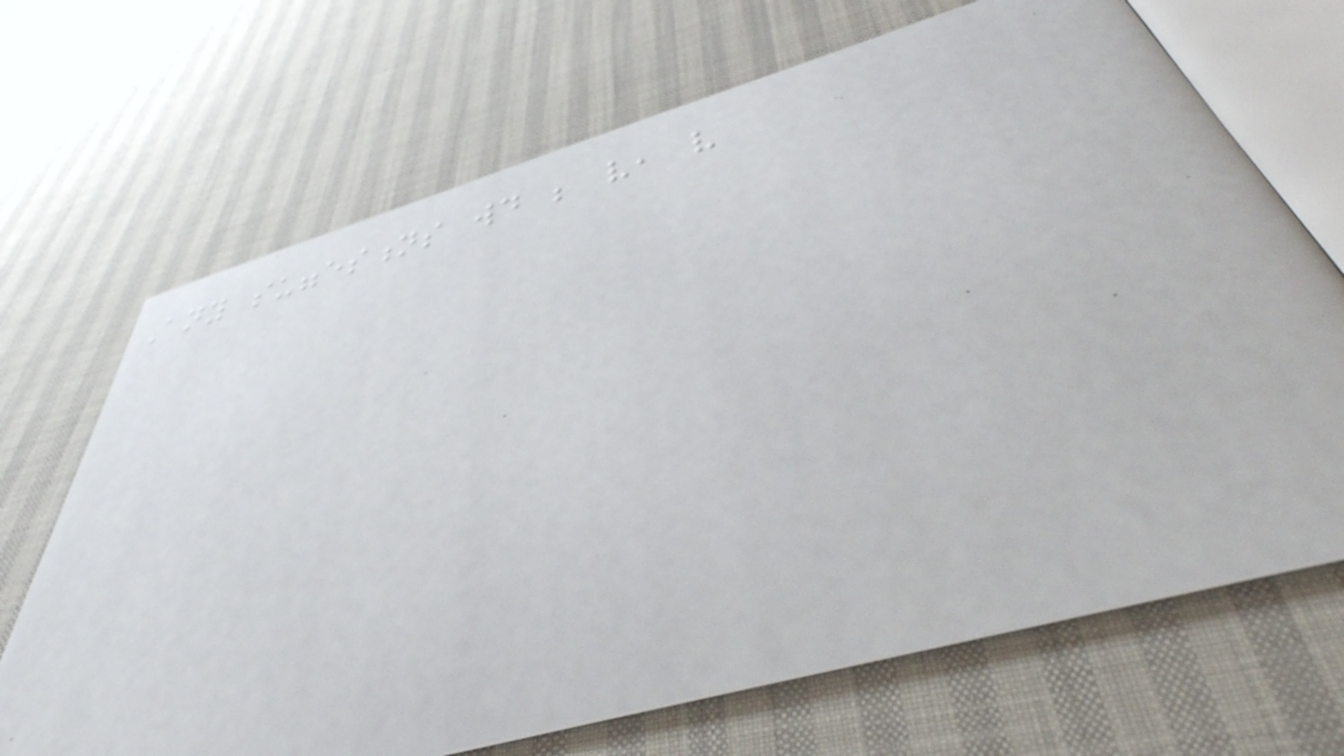Any suggestions would be very, very
